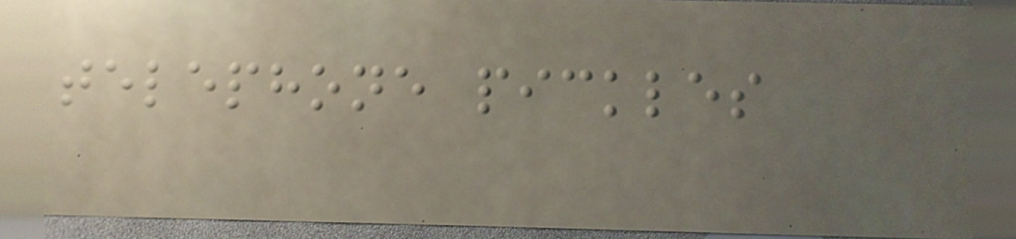telephone pickles
